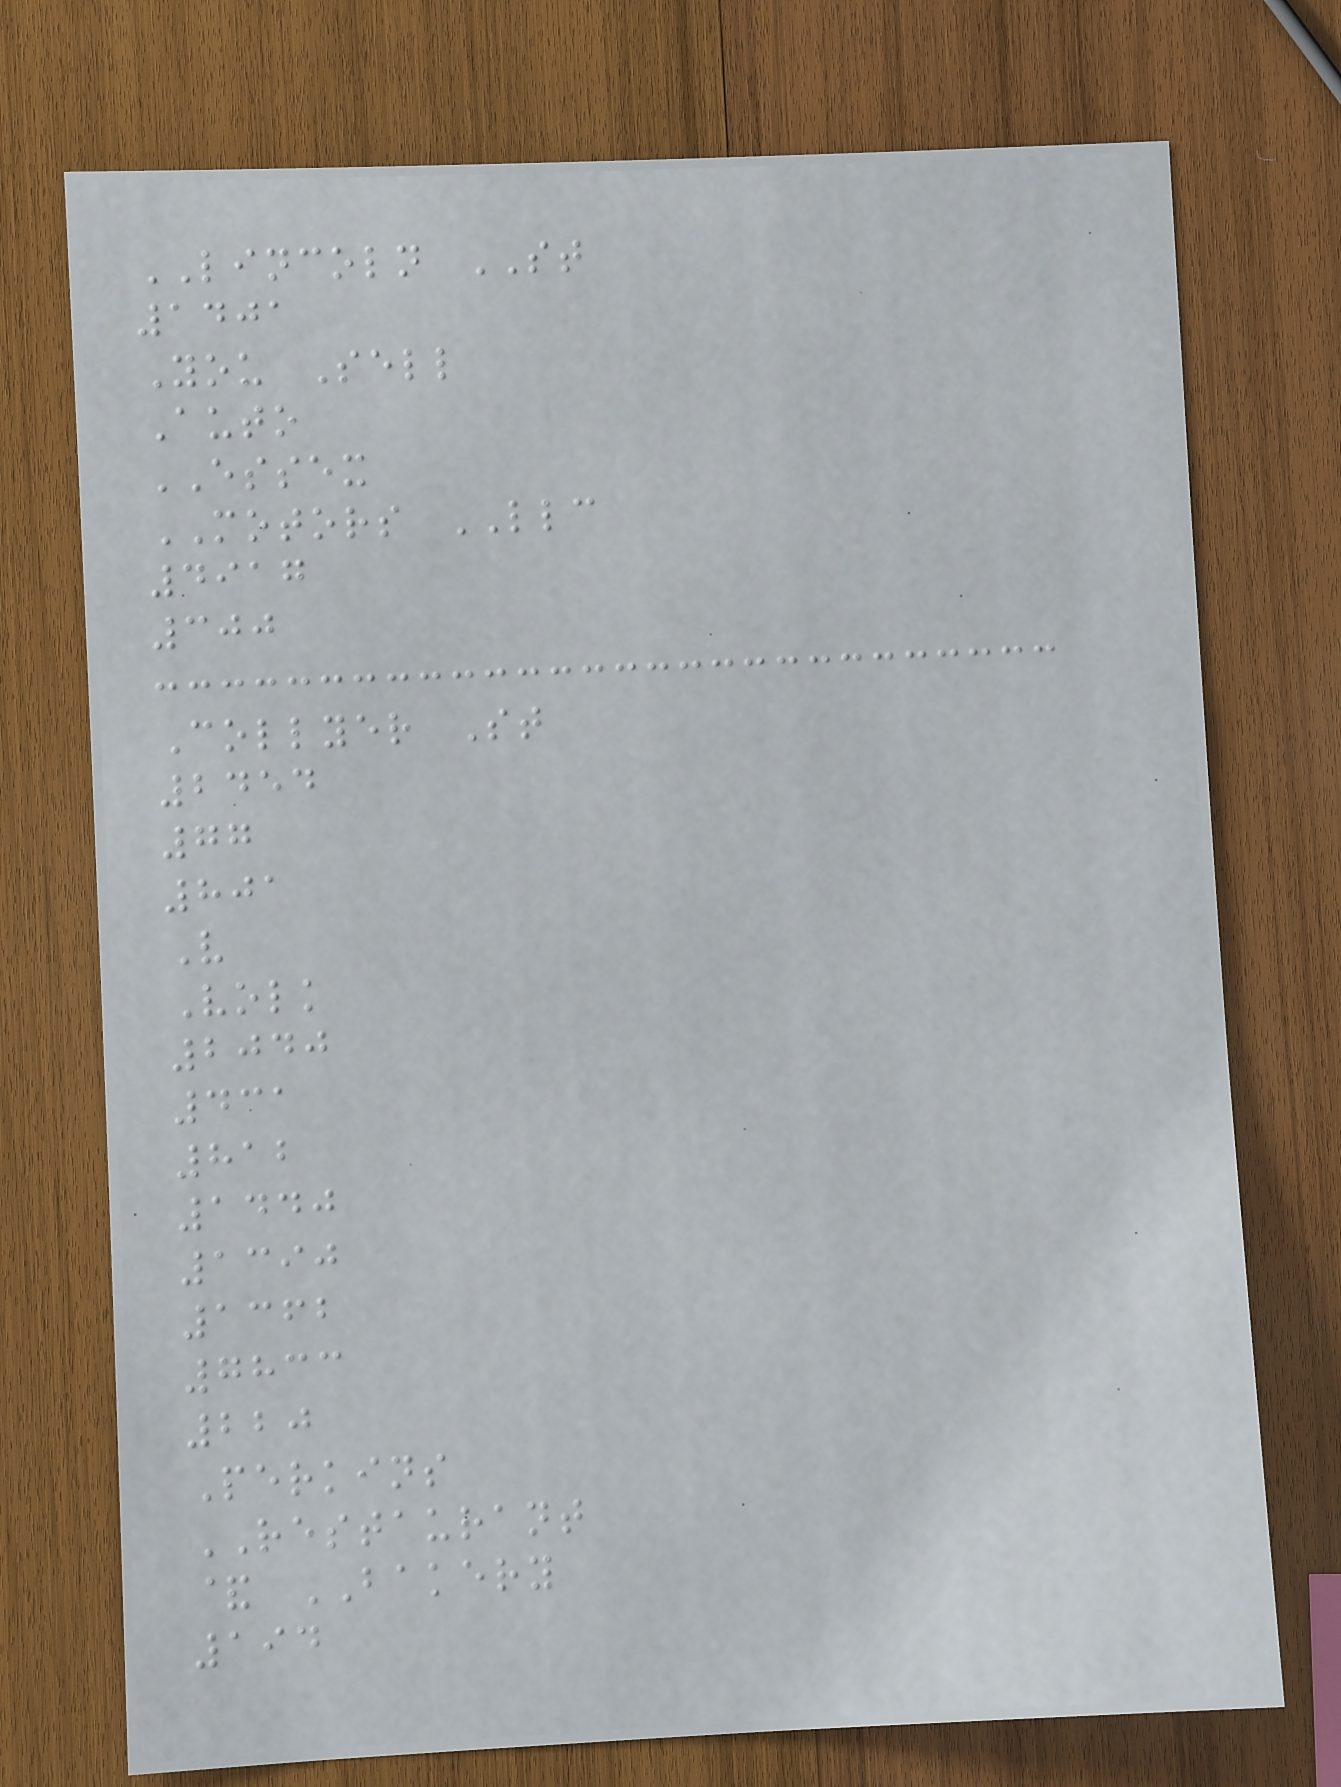LINCOLN ST
1401
You Sell
Auto
ESSEX
MOTORS LLC
4917
300
Collyer St
2454
77
801
V
Volk
2040
431
812
1440
1390
1362
7833
220
Perkins
RESTAURANT
& BAKERY
194
